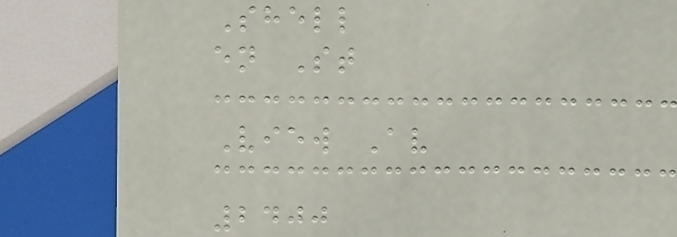Shell
en St
View Av
2400
